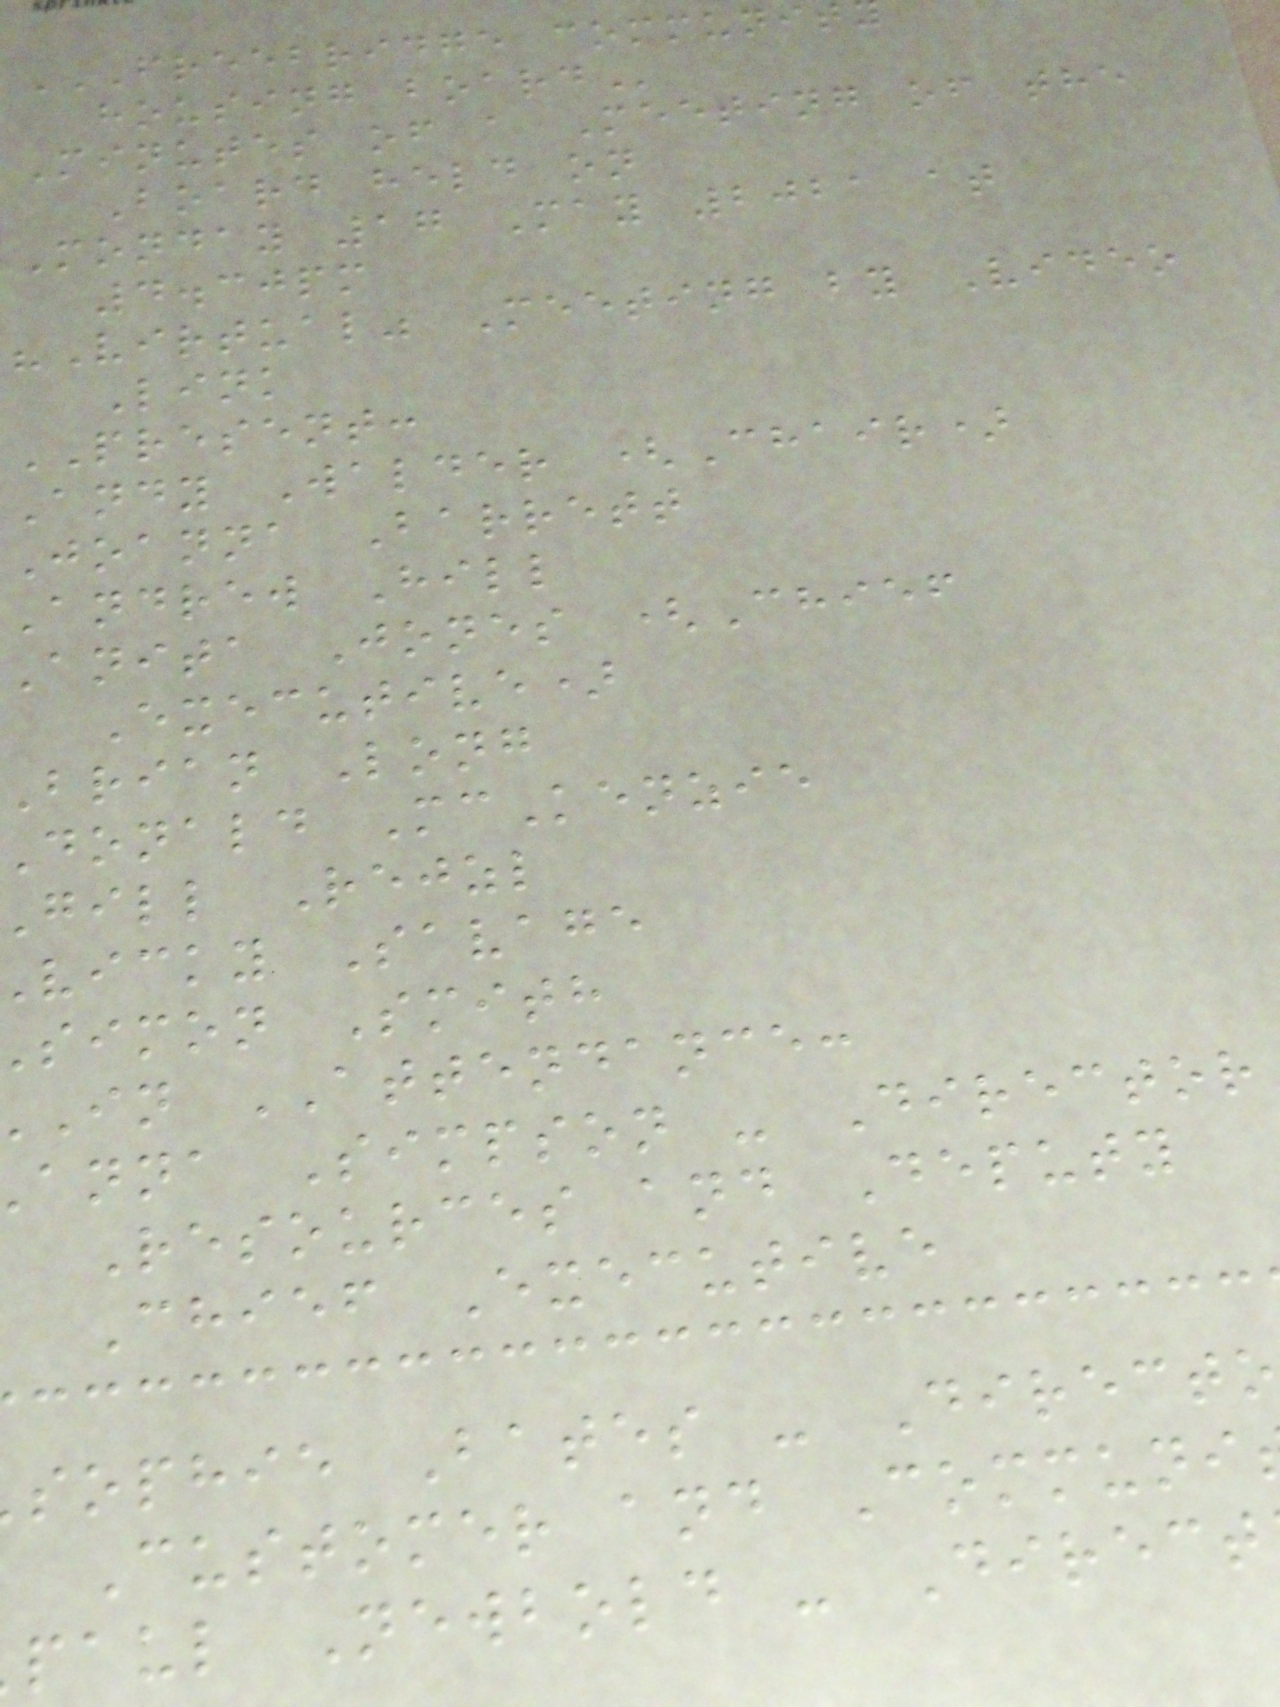housing
Minutes of a Meeting of the
Board held on
Monday 17 May 2021 at
4.30pm
"Virtual" Meeting by Video
Link
PRESENT:
Andy Walder (Chair)
Joanna Barrett
Andrew Hill
Anita Jones (Chief
Executive)
brian Long
donald McKenzie
gill Rejzl
vicky Savage
simon Smith
in ATTENDANCE:
anna Simpson - Director
Resources and Deputy
Chief Executive
sophie Bates - Directo
Customer and Communi
paul Newbold - Direct
